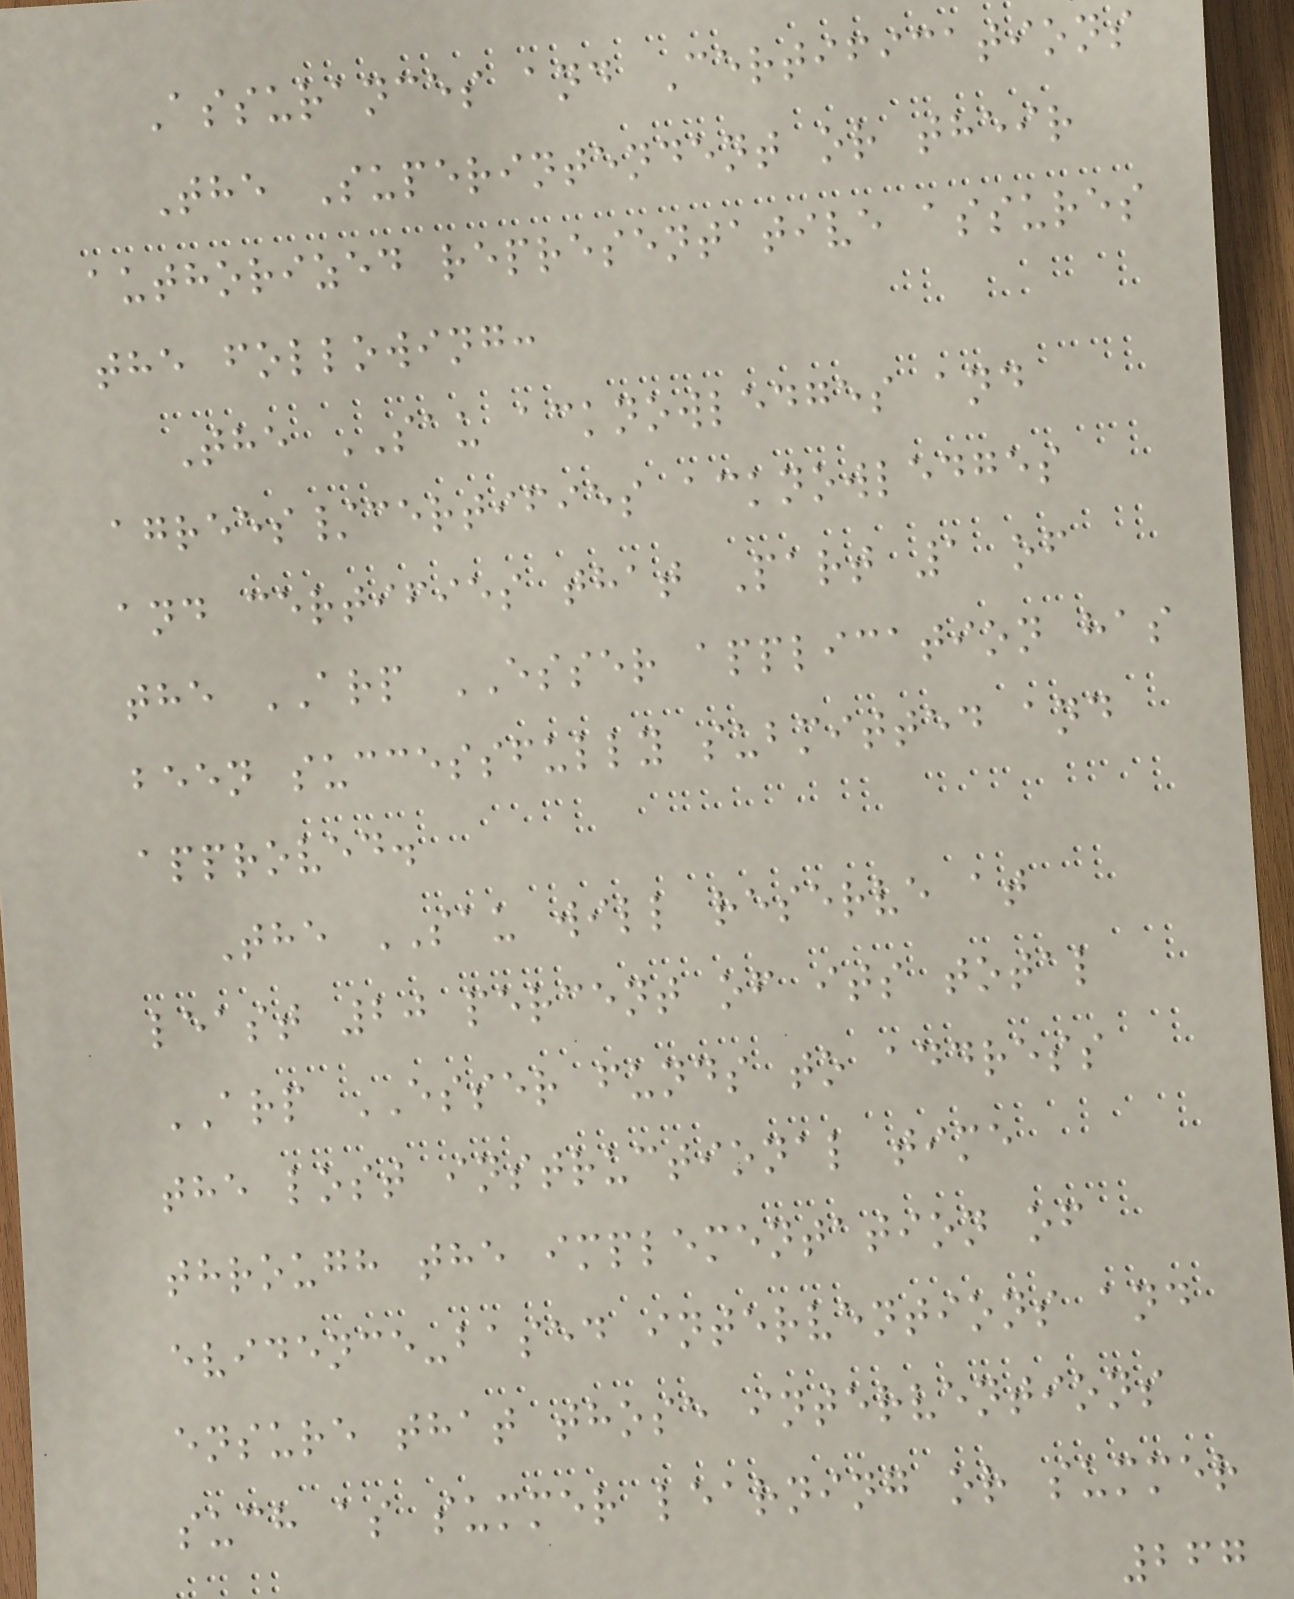Assurances and Certifications
The Superintendent or their
authorized representative assures
the following:
The SAU acknowledges and
agrees/certifies acknowledges
and certifies that Part 1 of
the ARP ESSER application has
been successfully submitted and
approved.
The SAU will reserve at
least 20 percent of its total
ARP ESSER funds to address
the lost instructional time
through the implementation of
evidence-based interventions and
ensure that those interventions
such as summer learning or summer
267
